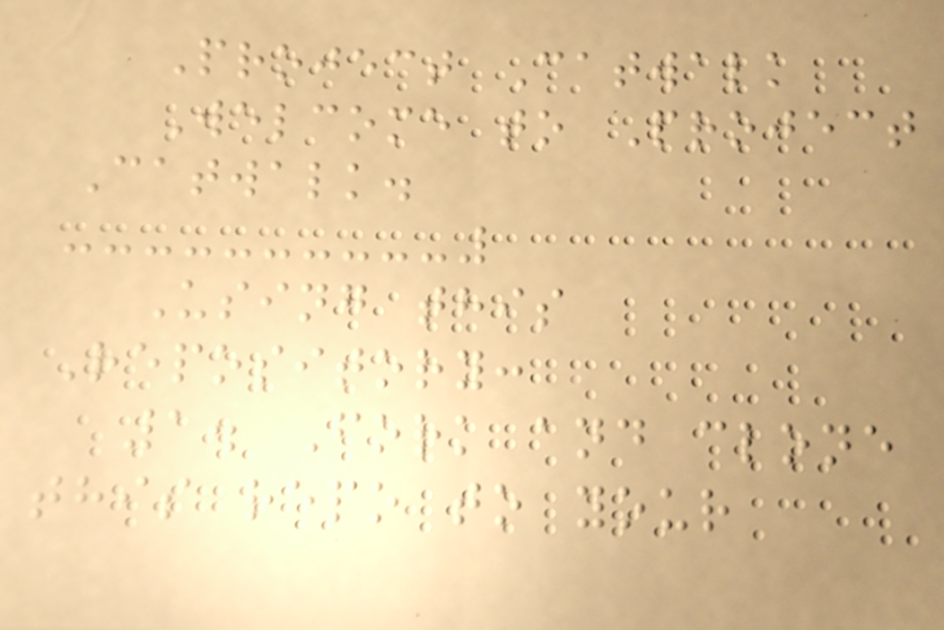Project Catwalk
Welcome to Project
Catwalk.
Using this
Repository:
1. Fork and clone
this repo to your
